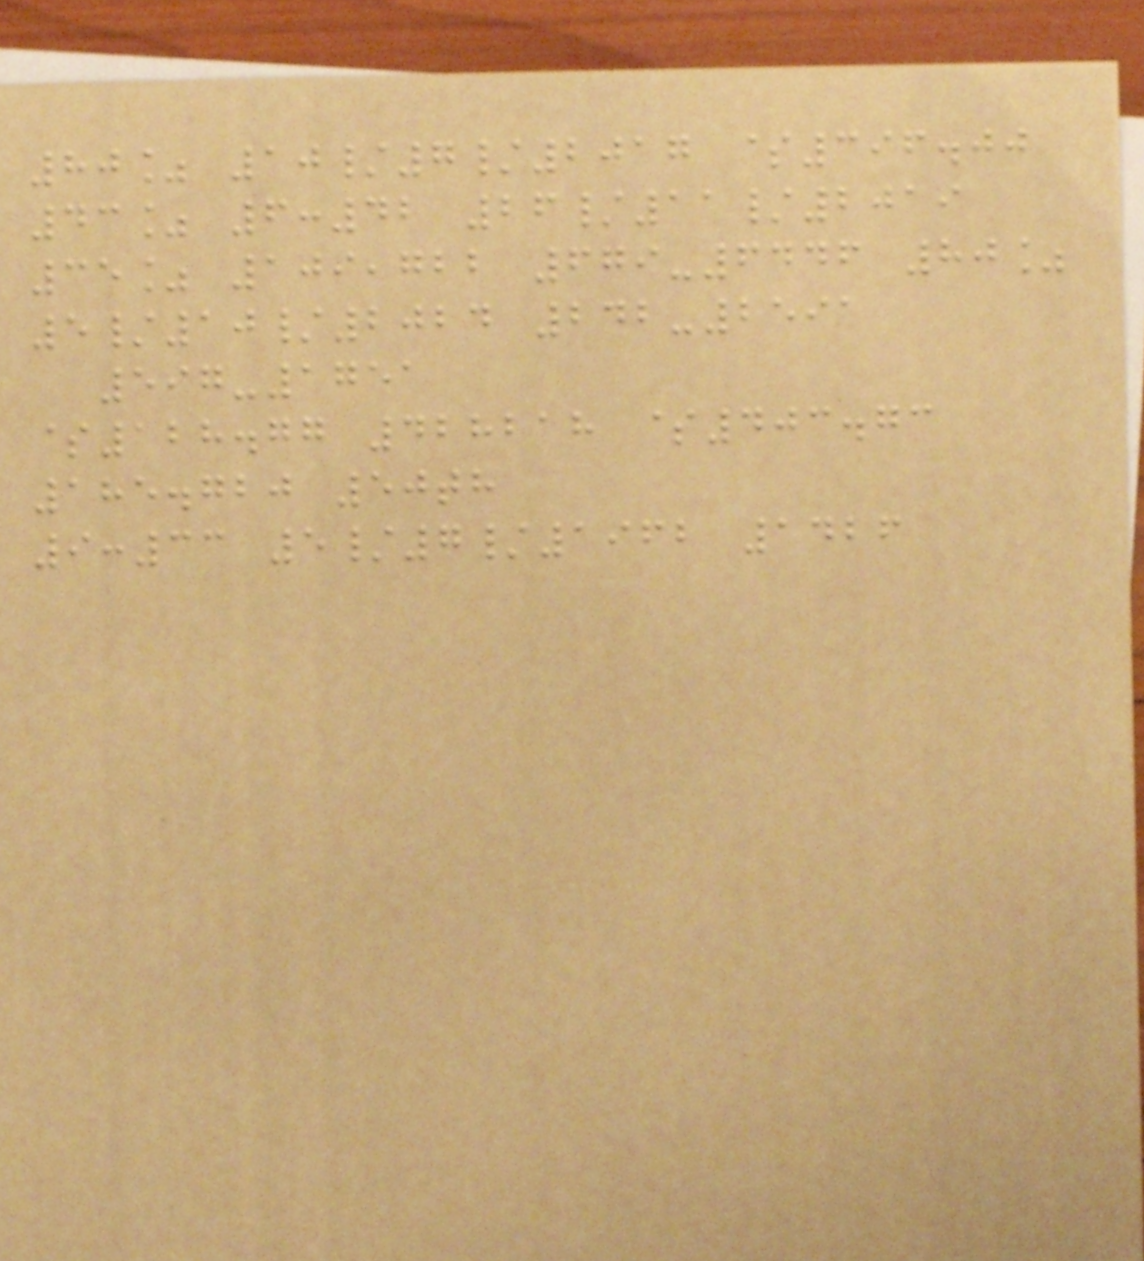80% 10/7/2017 $396.00
43% 6:42 26/11/2019
35% 109,722 679-6446 80%
5/10/2024 242-2591
597-1751
$128.77 428218 $403.73
185.720 50th
9:33 5/7/1962 1426
